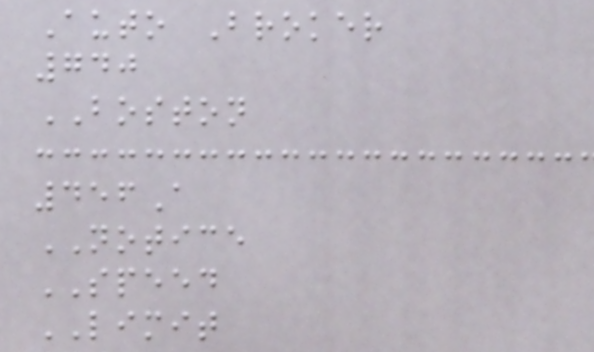Auto Broker
740
BOSTON
456A
NOTICE
SPEED
LIMIT
